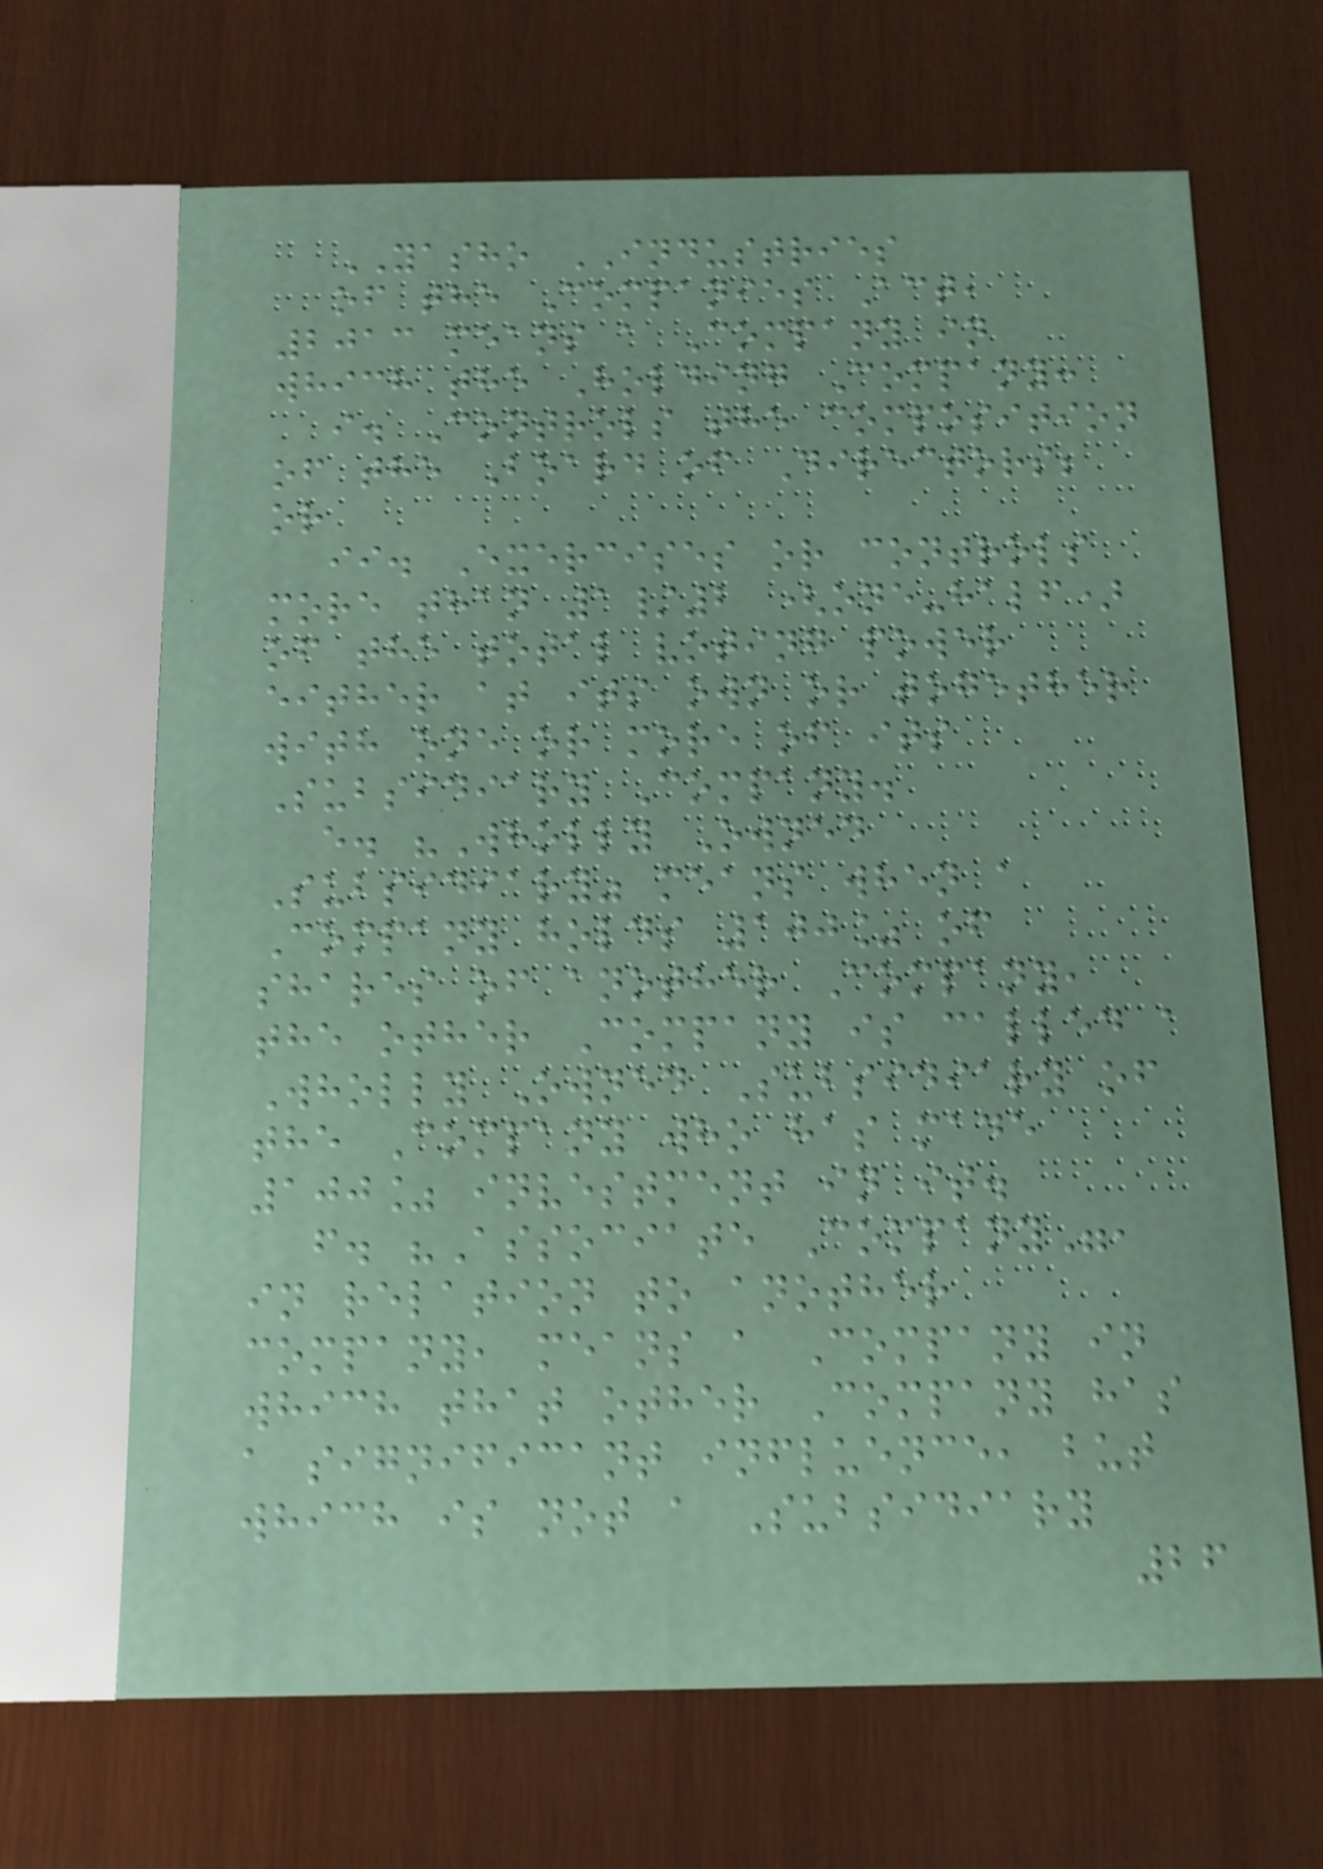YASHO INDUSTRIES
of the Companies Act,
2013 means a Company in
which the Holding Company:
i. Controls the composition
of the Board of Directors;
or
ii. Exercises or controls
more than 1/2 (one-half)
of the total voting power
either at its own or together
with one or more of its
Subsidiary Company.
e. "Wholly Owned
Subsidiary" means when a
Company holds 100% of
shares of another Company,
the other Company is called a
Wholly Owned Subsidiary of
the Company who has made
100% investment in it.
f. "Associate Company",
in relation to another
company, means a Company in
which that other Company has
a significant influence, but
which is not a Subsidiary
26
